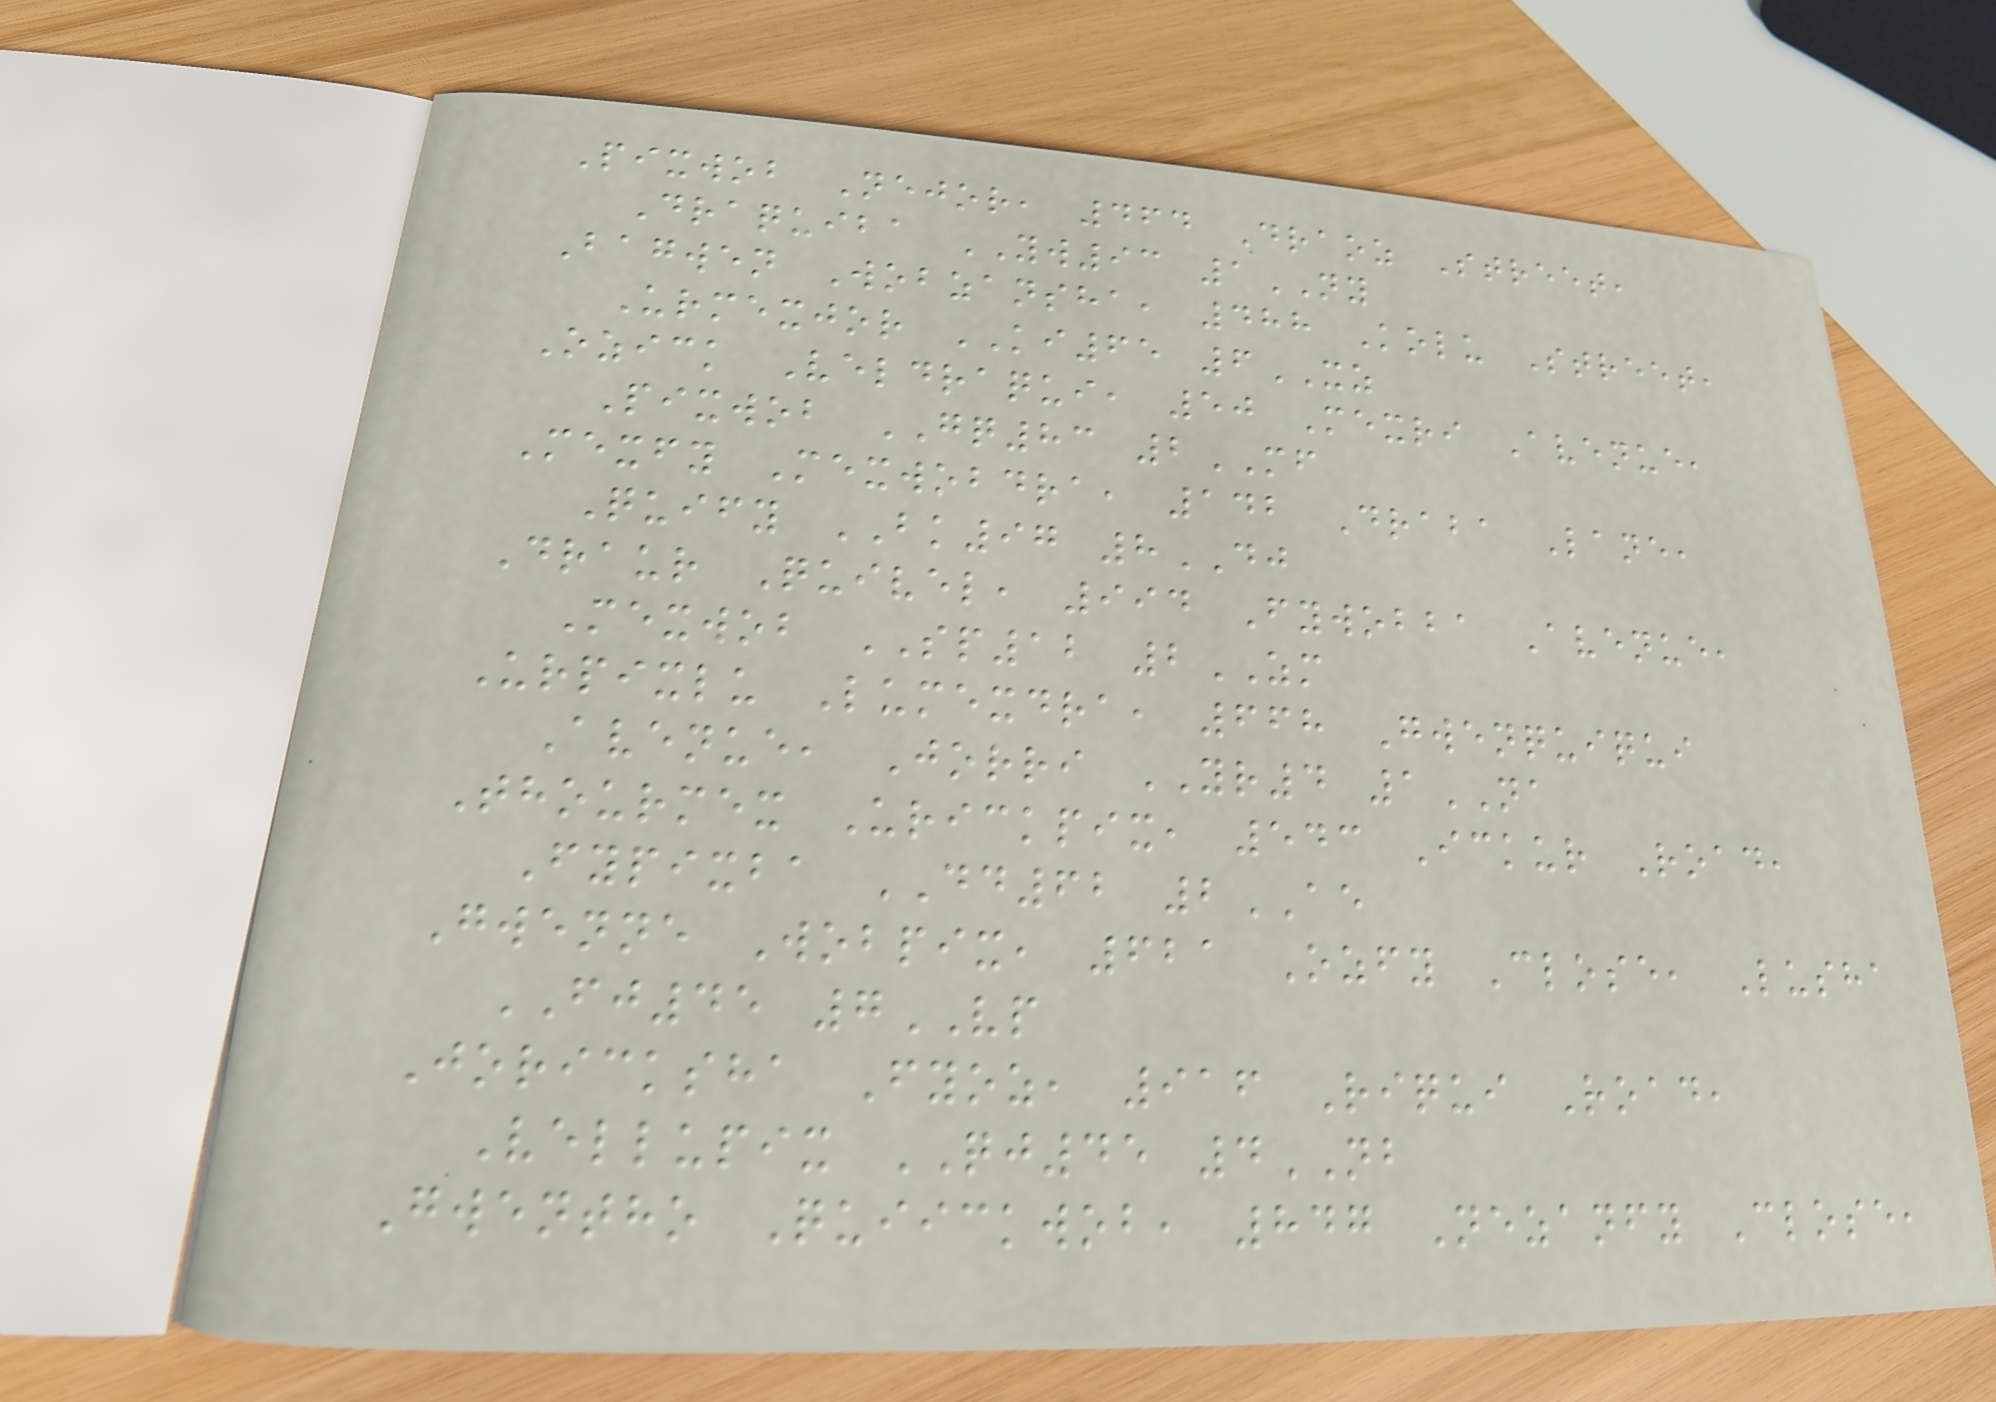Pixwob Nejor, 464 Draoz Street,
Draquiba YW93 1NY
Bagwen Wobzansha, 488 Kolu Street,
Urmexjor KI65 6XZ
Ozick Veldraqui, 50 Mexri Avenue,
Pixwob GQ83 2MF
Mexfy Mexwobdra, 142 Draba Lane,
Quify BK97 8DJ
Draur Quivel, 994 Fywobba Avenue,
Mexwob SP12 2ZM
Urpixlu Lumexdra, 668 Gwenquiqui
Avenue, Jorri YR4 1NA
Thourmex Urickpix, 543 Ickur Road,
Fypixba DD62 2AE
Gwenne Wobpix, 621 Ozfy Close, Lusha
FJ45 7VP
Joricksha Fyoz, 916 Riqui Road,
Vellupix QJ45 4NB
Gwentho Quiickwob, 847 Nezanfy Close,
